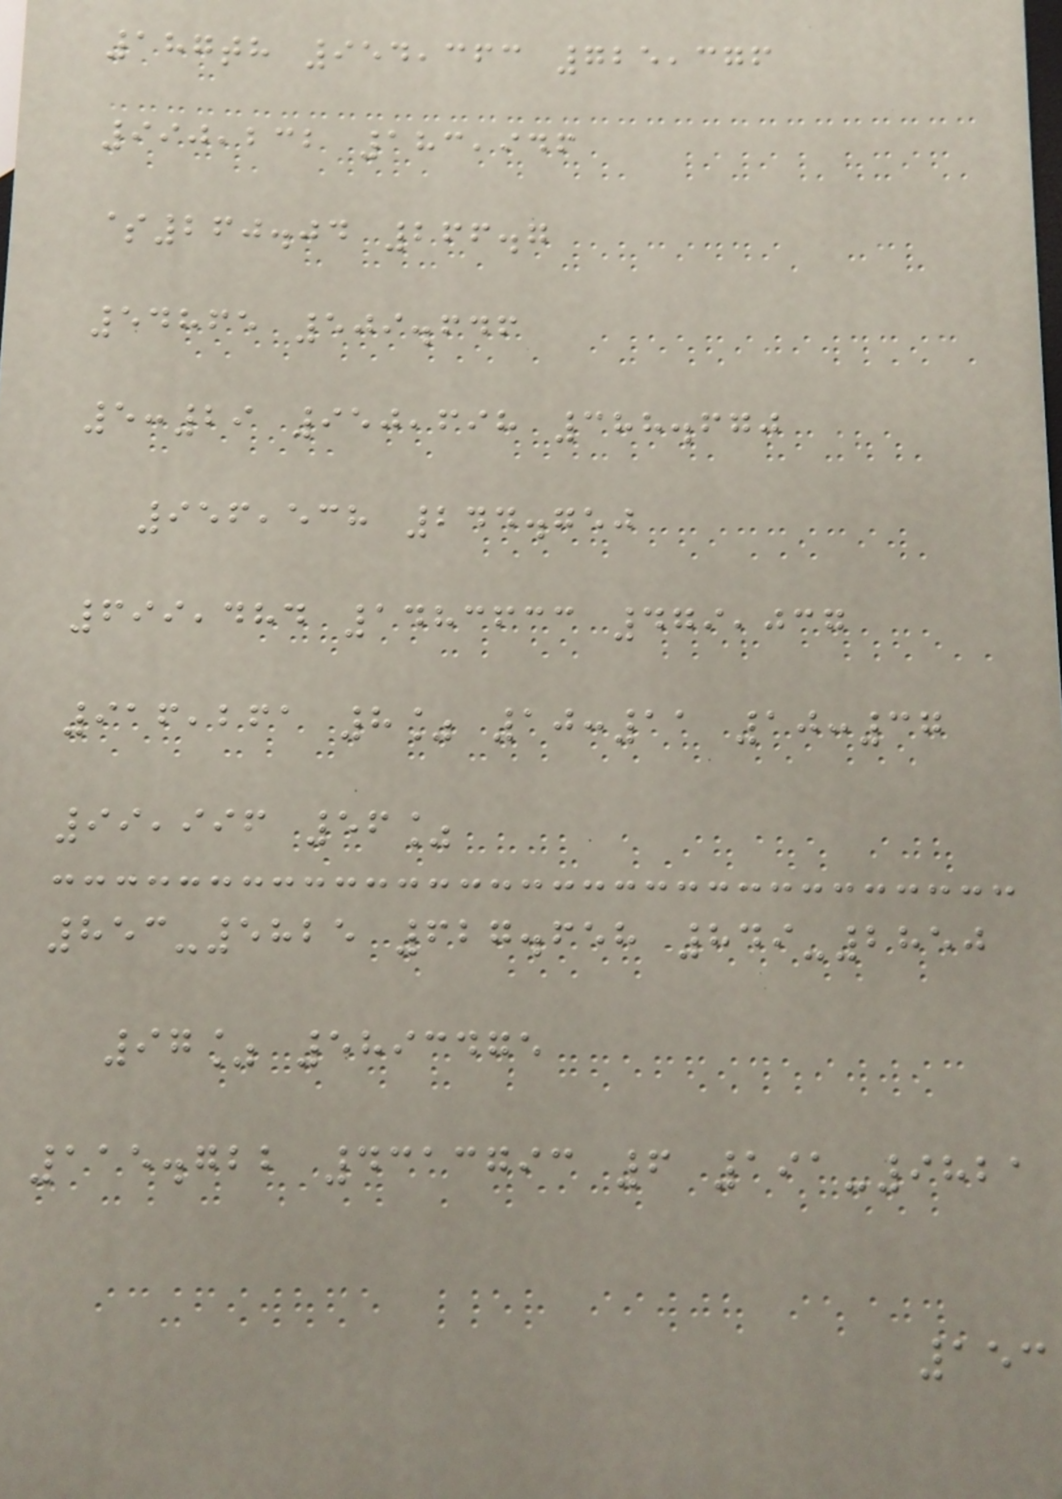187th 954,363 725,376
990,232 183,946
$260.04 266.7
54865 509.646
5:29 950,698 388.670
956,538 244.750
699,484 1483633 479,037
916,261 8% 10:11 10:37
99,996 56%
853-5825 627.658 849-2850
97% 5893475
115.722 4313793 6 191-9821
153
